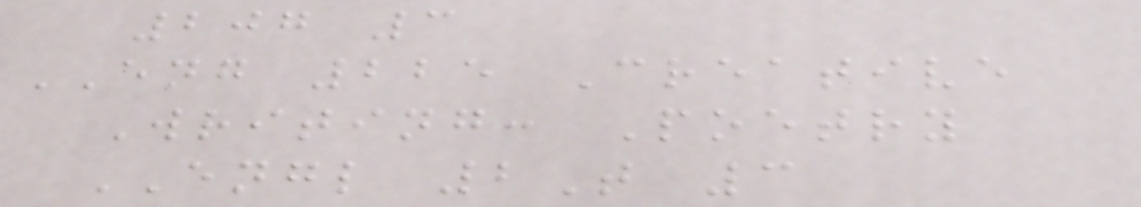207 3
ENG 225 Creative
Writing: Poetry
ENGL 2T 3
